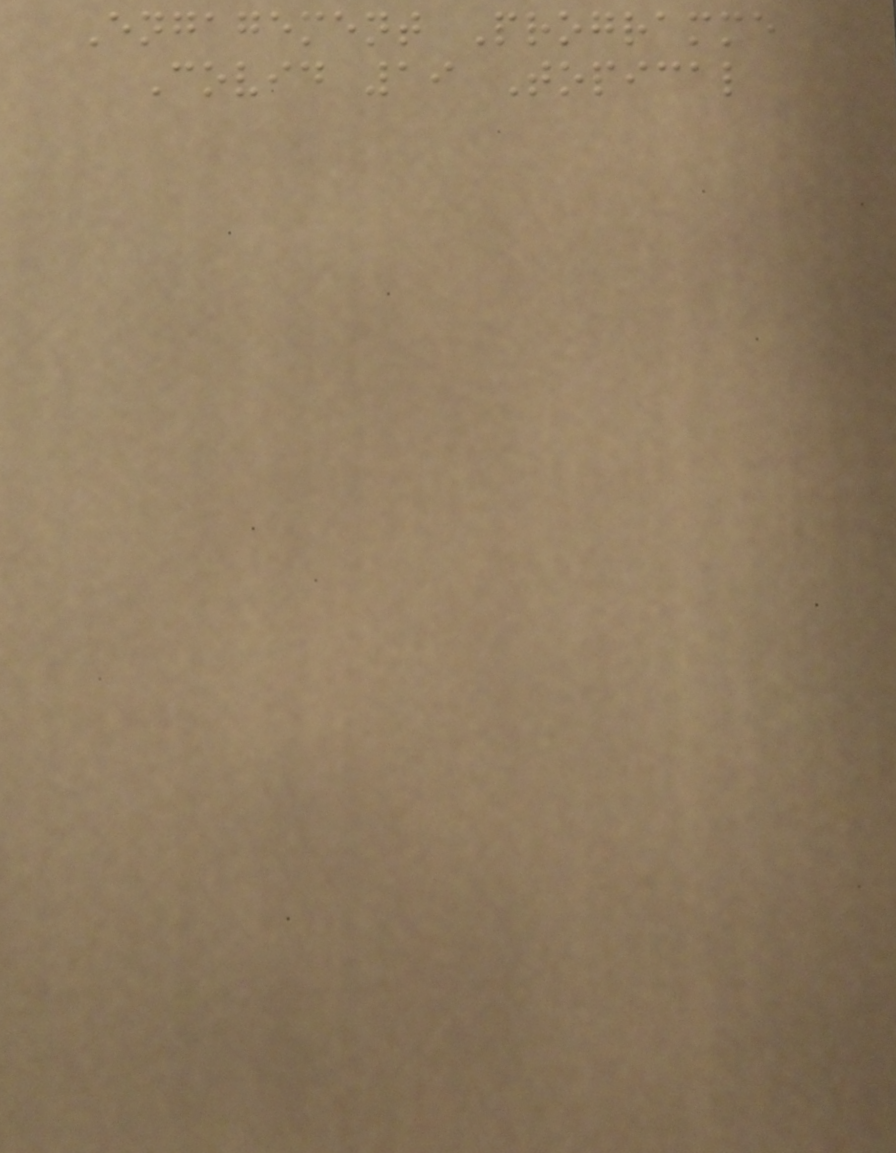Engagement Programme
Covid 19 Topical
